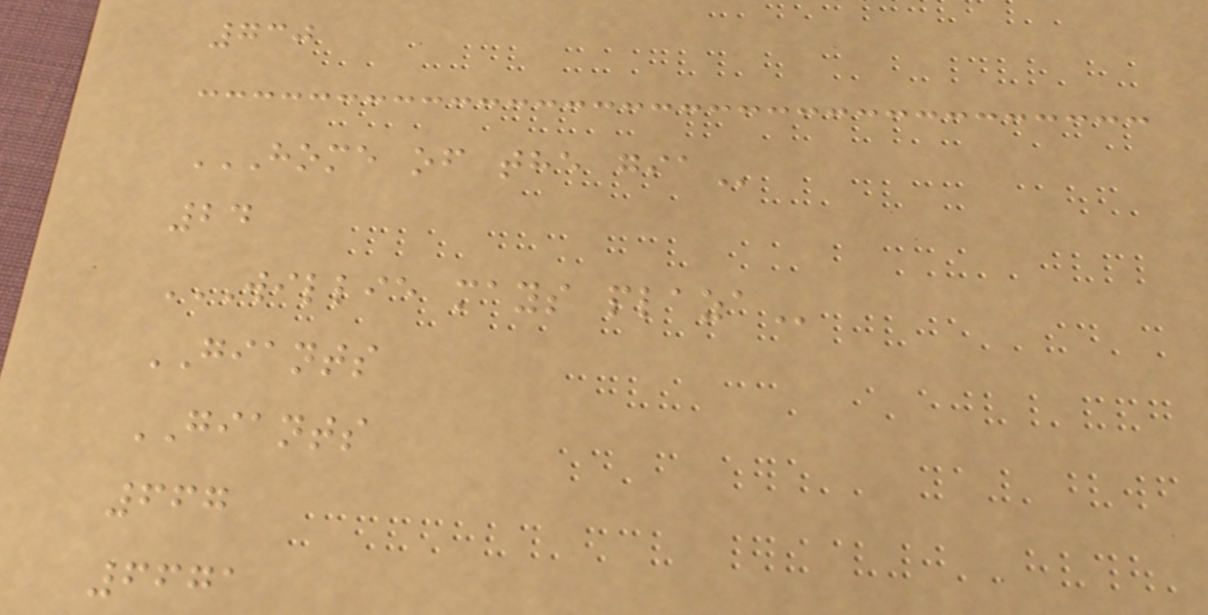730
HOME OF THE GIA
24
WILLIE MAYS PLAZA
GIANTS
GIANTS
667
6671
